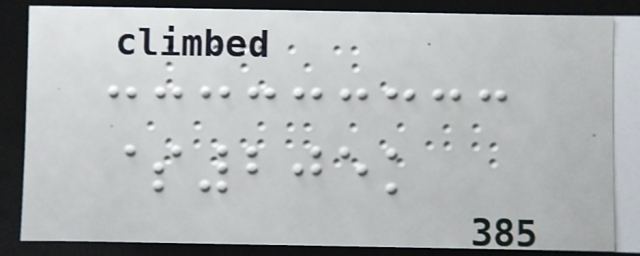$205k
